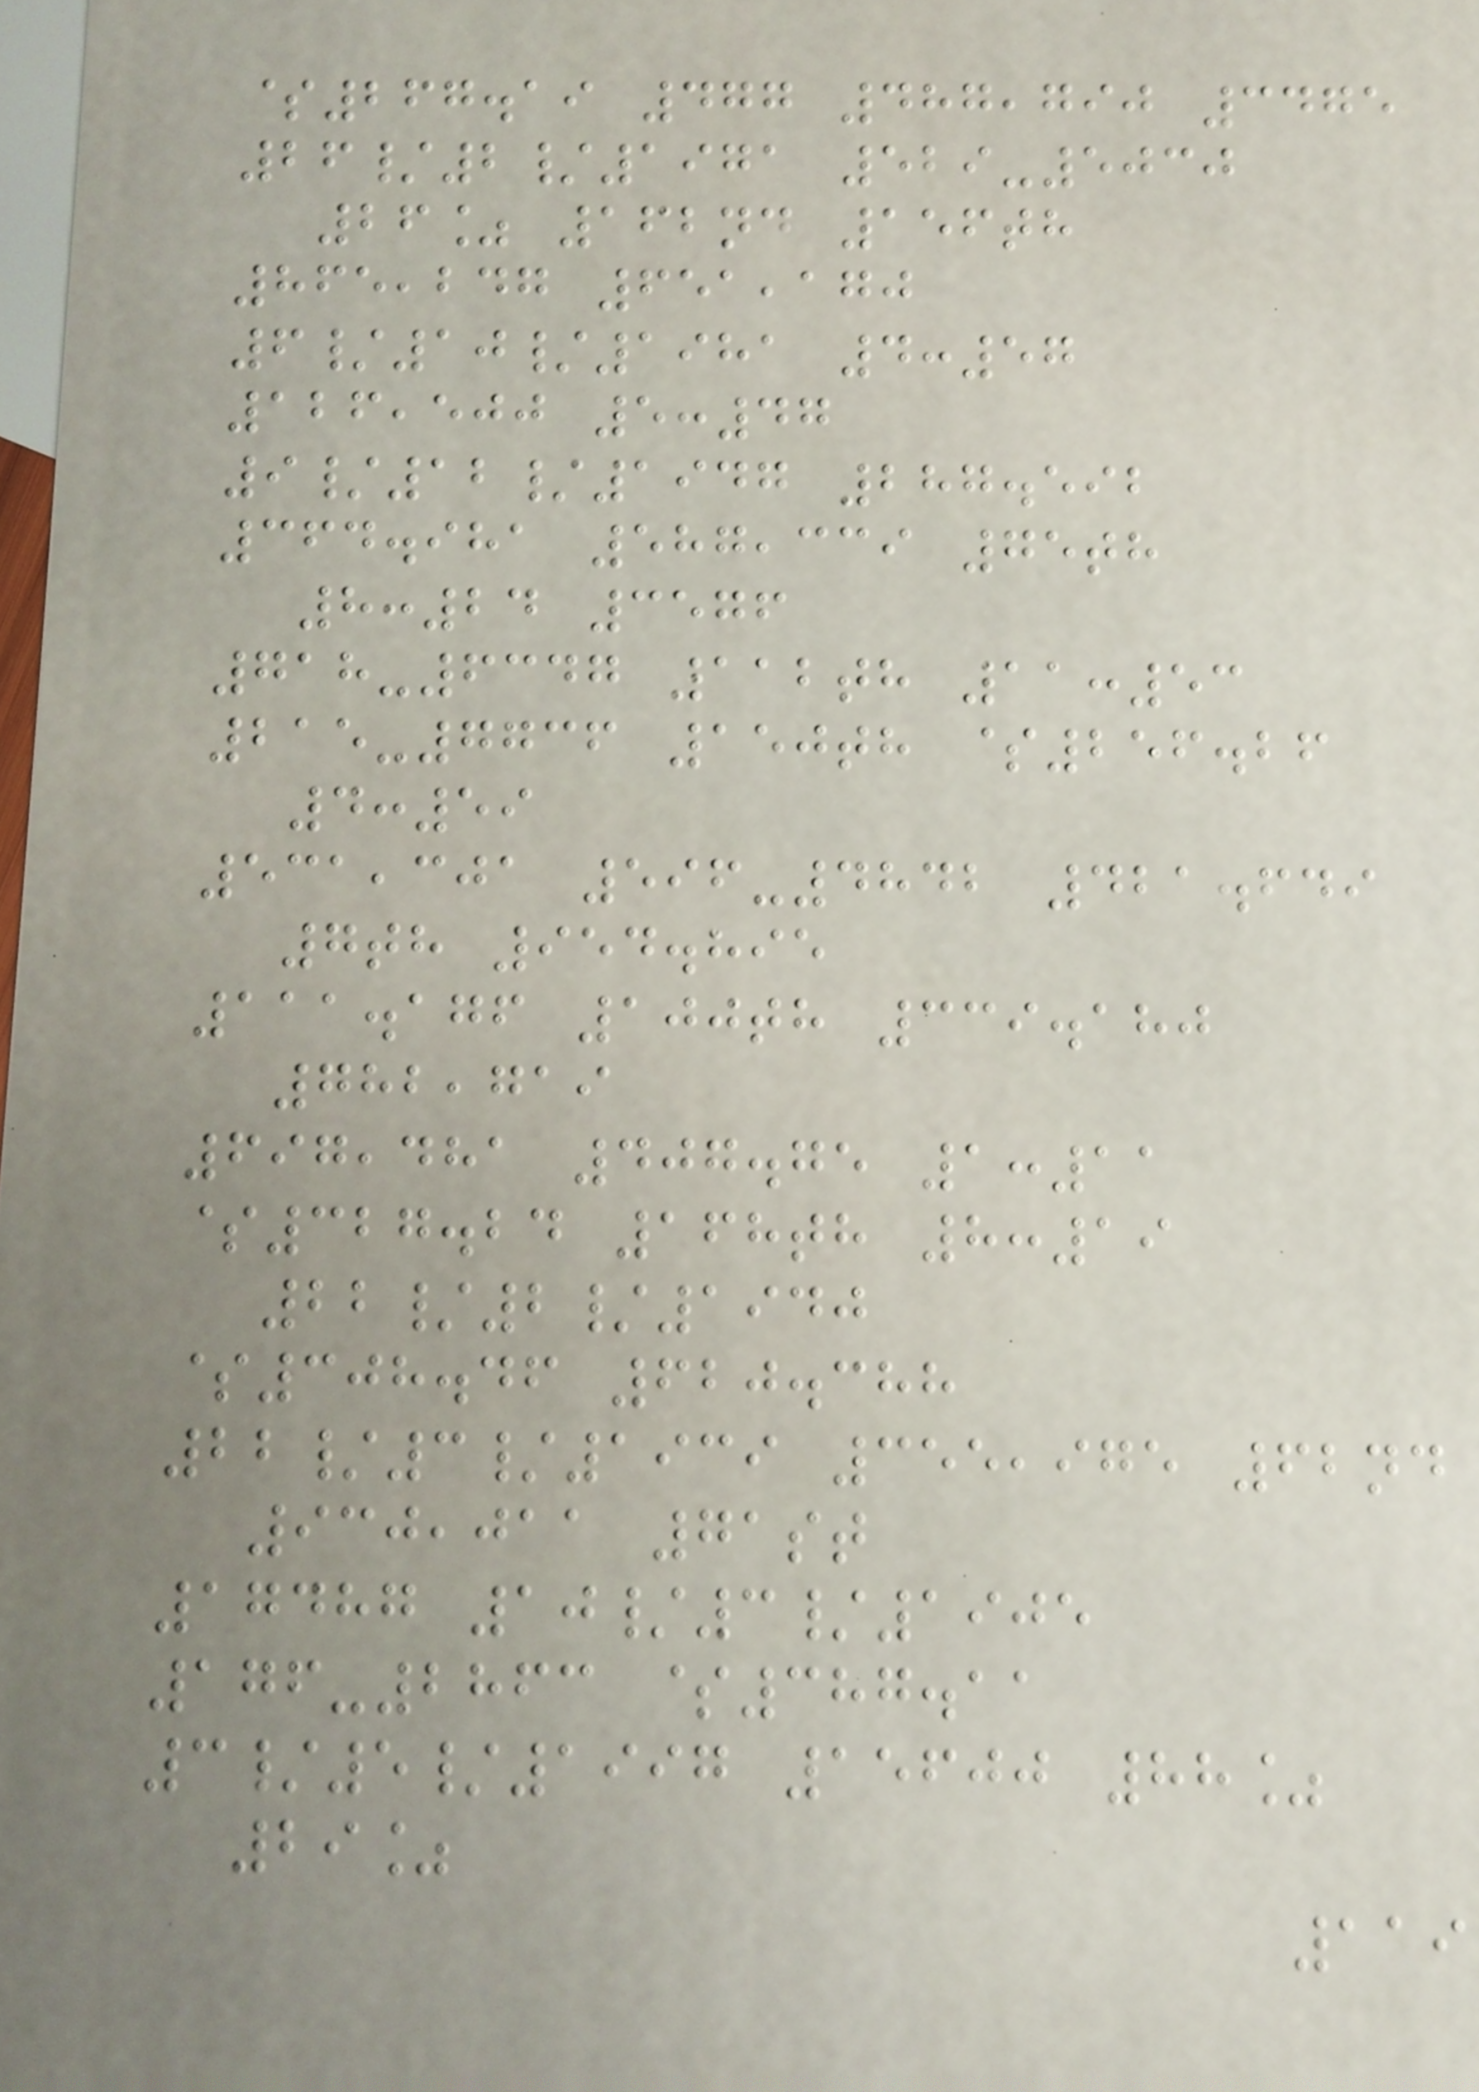$267.19 477 487,790 3475
26/2/1971 529-5030
26% 162nd 156th
865,247 651,170
6/10/1981 4:57
126,500 5:47
9/12/1947 287.592
364.981 587,339 75th
8:24 3576
718-6347 112th 11:53
215-7736 150th $256.26
4:59
531,301 596-4842 421.649
7th 954.895
111.176 100th 339.180
782,719
697,481 407.75 1:11
$327.24 168th 8:19
22/2/1940
$308.46 620.388
22/3/1939 355,975 62nd
930,011 71st
17487 10/3/1905
176-2863 $387.11
3/5/1997 15600 88%
29%
119
